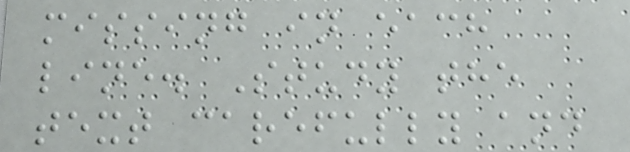missing in each
line. Study the
text carefully and
